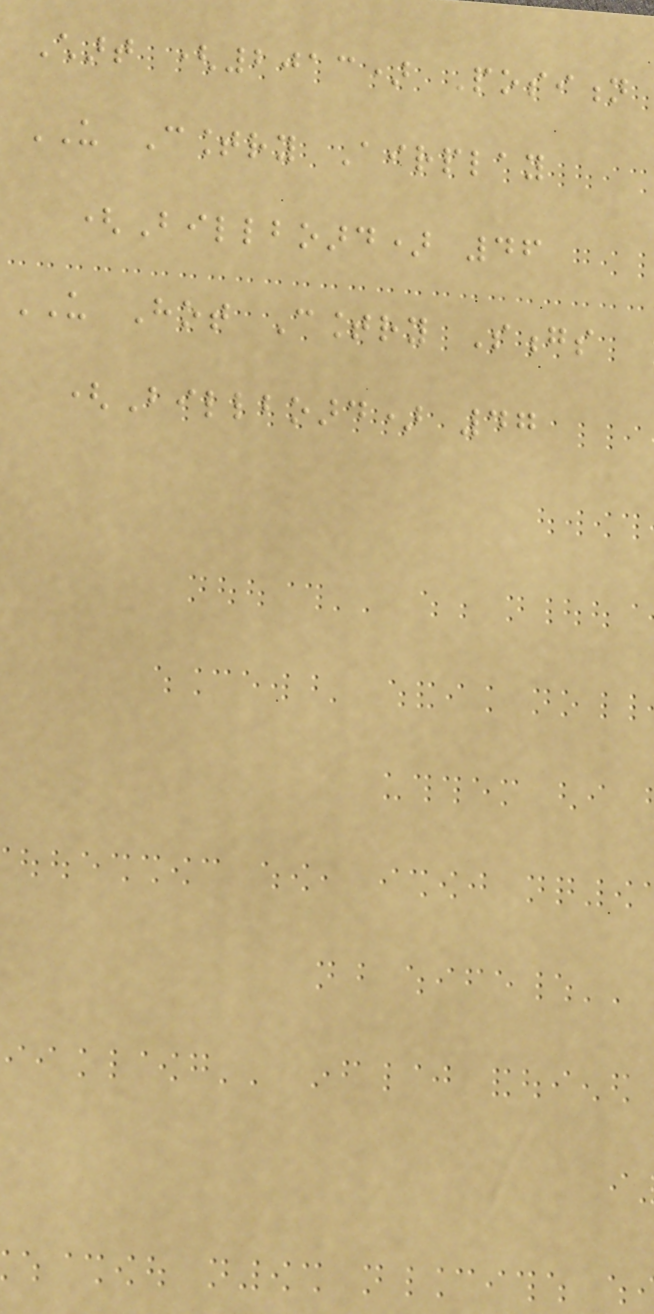Chart (2013) Position
US Country Airplay
(Billboard) 46
US Hot Country Songs
(Billboard) 47
